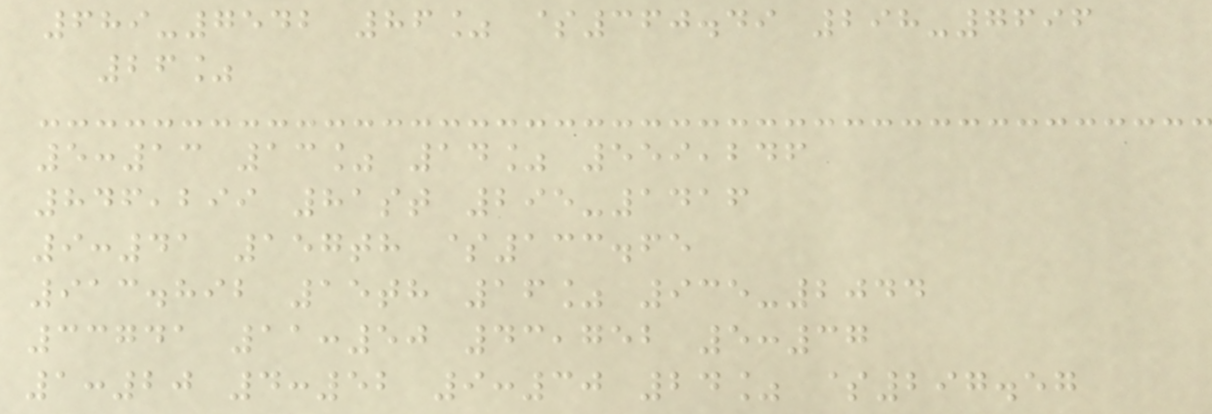689-7542 86% $360.49 298-7696
26%
5:13 13% 14% 559,246
846,299 81st 295-1416
9:41 157th $133.65
913.892 15th 16% 935-2044
33741 11:50 43,752 5:37
1:20 4:52 9:30 24% $297.57
